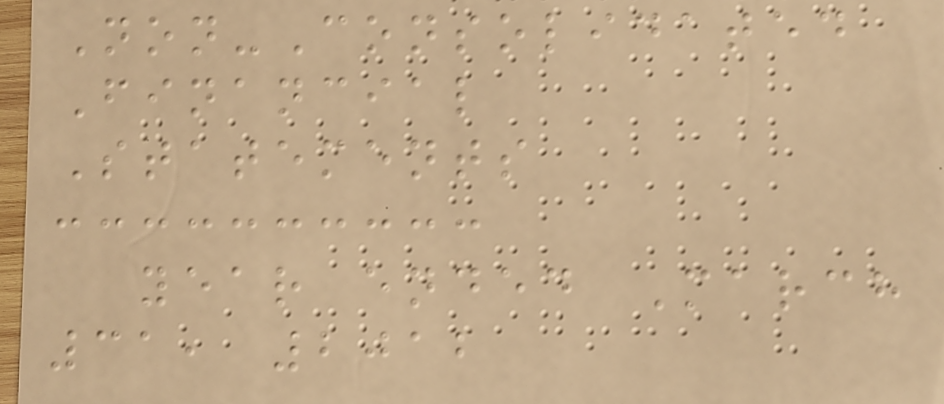Non-Consolidated
Financial
Statements
year ended March
31, 2012
